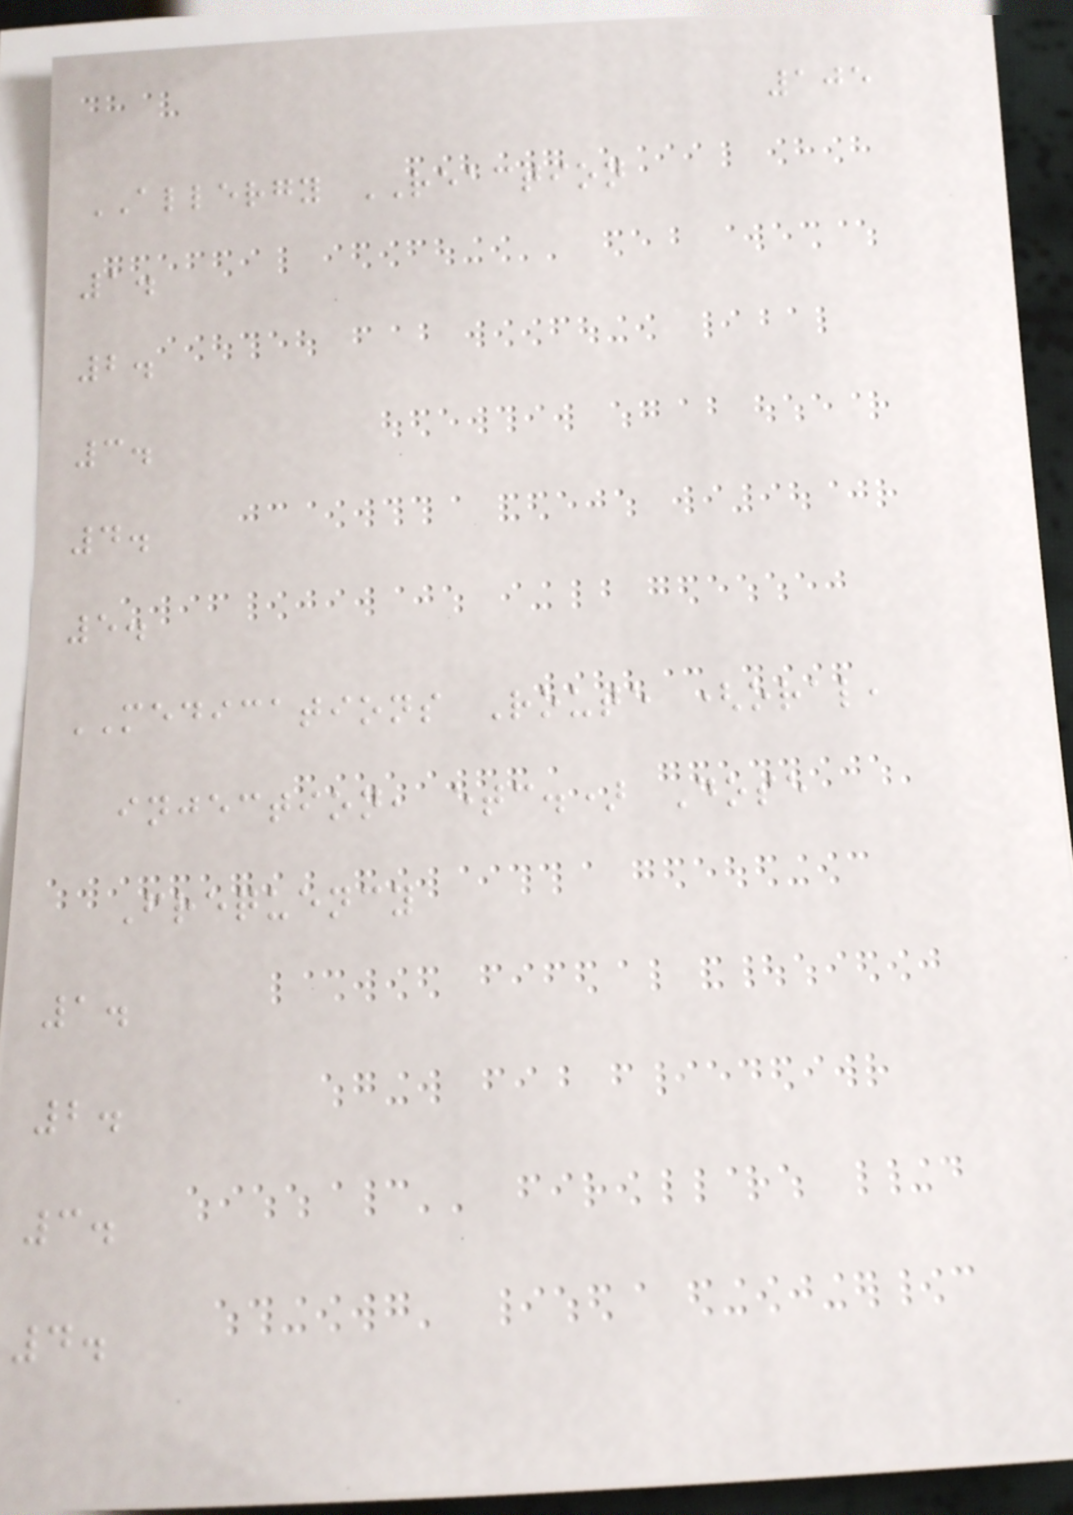105
ALLERGY REACTION
1.
2.
3.
4.
5.
MEDICATIONS Route (oral,
injection, etc.) Dose
Frequency
1.
2.
3.
4.
